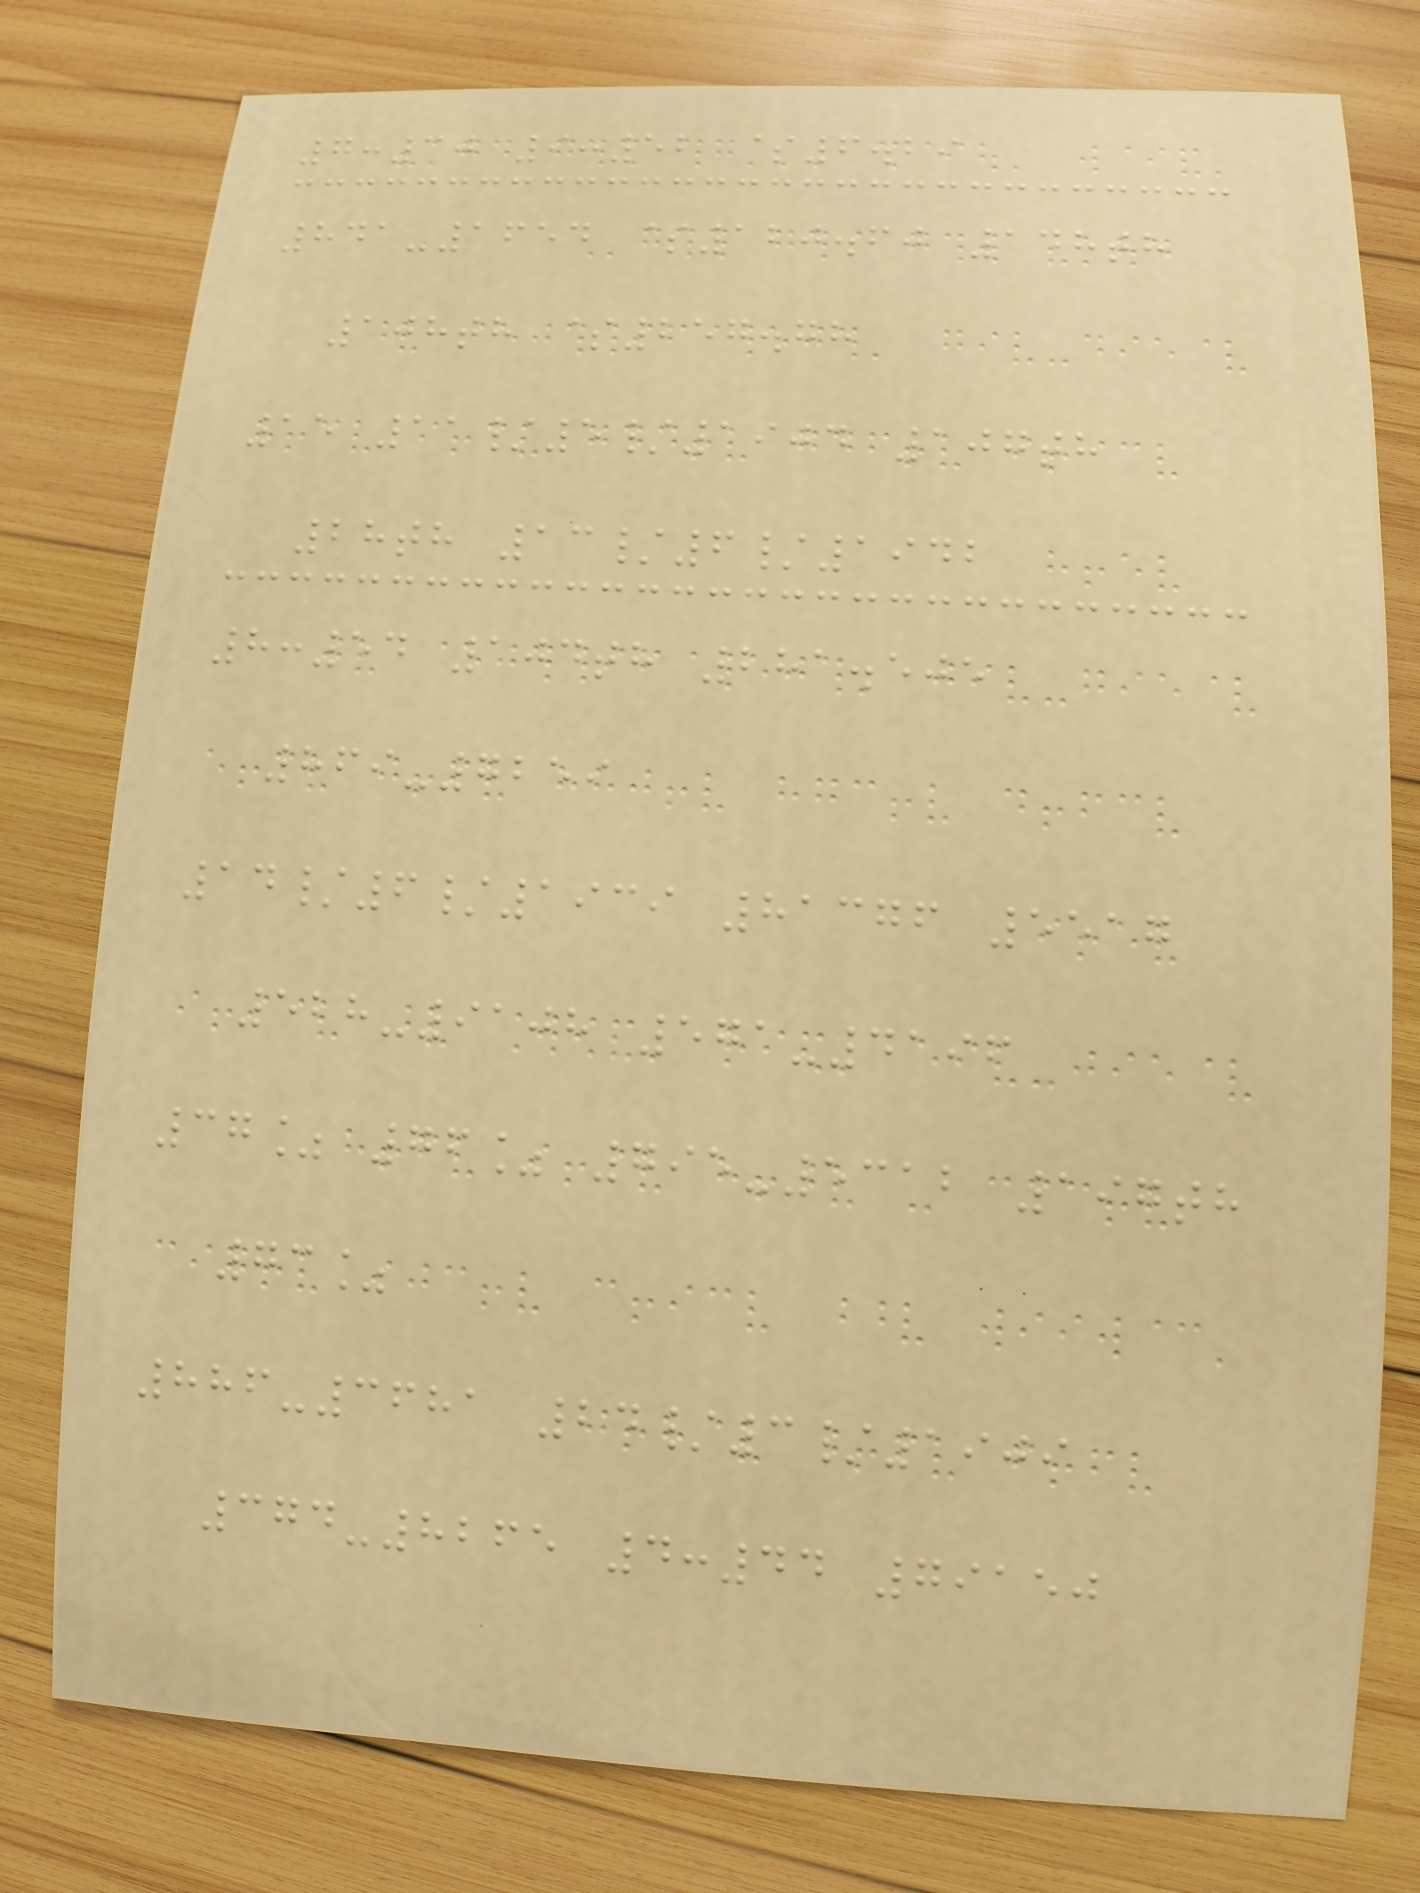7:30 9:52 $6.29
841-1654 $120.60 148th
108th $257.78
15 11/5/1904 107th
28th 13/6/1942
8:54 104th 281.505
869-7259
14/6/1939 81376 5517
528-9108 571-4196
37% 76% 795-5312 197th
73%
886-3681 24/3/1909
374-8265 4:44 79150
